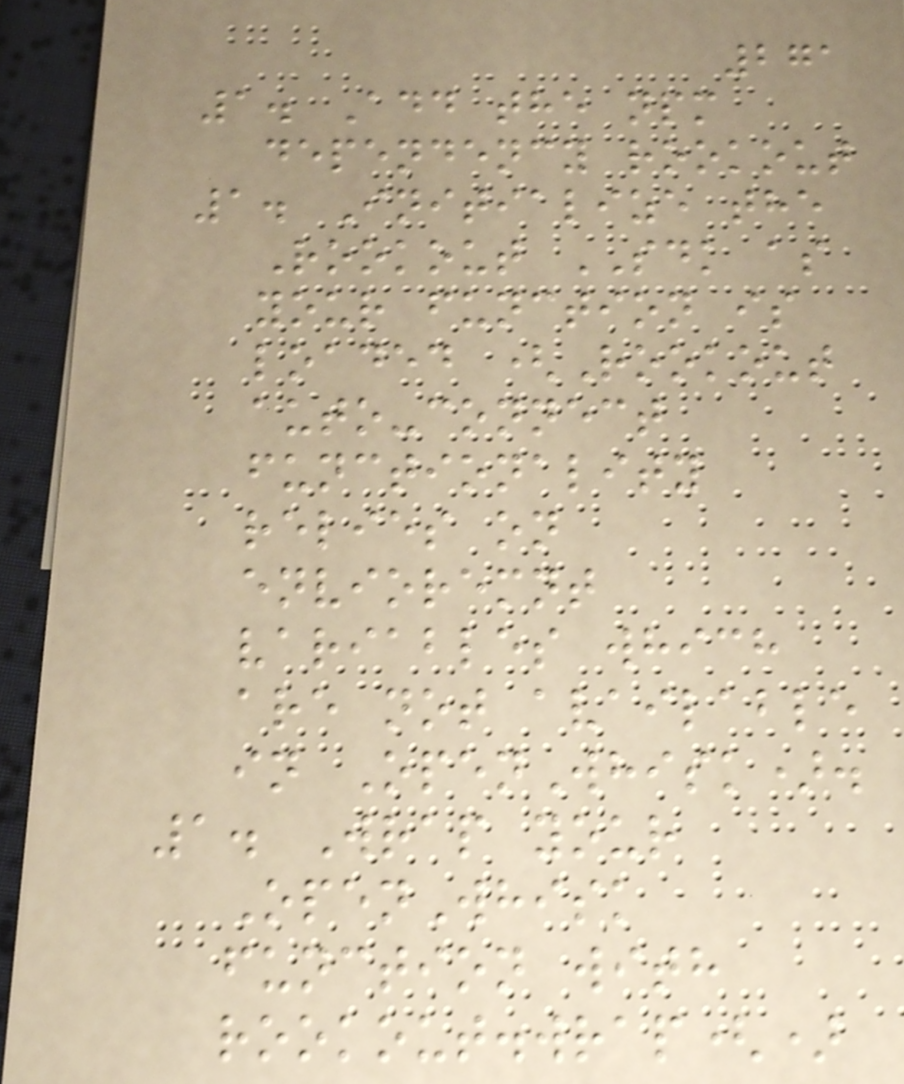271
1. Add the npm
dependency rookout
1. Initialize the
Rookout SDK as
your function is
loaded (Rookout
auto-connect
functionality
relies on
envioremnt
variables which
are not available
in OpenWhisk).
1. Wrap your
OpenWhisk
function with
rookout.wrap()
